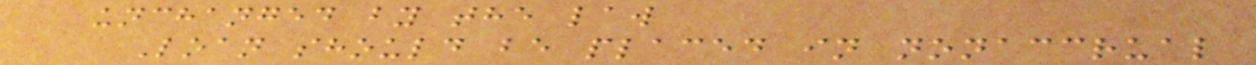unchanged by the law
Loan should be placed in nonaccrual
